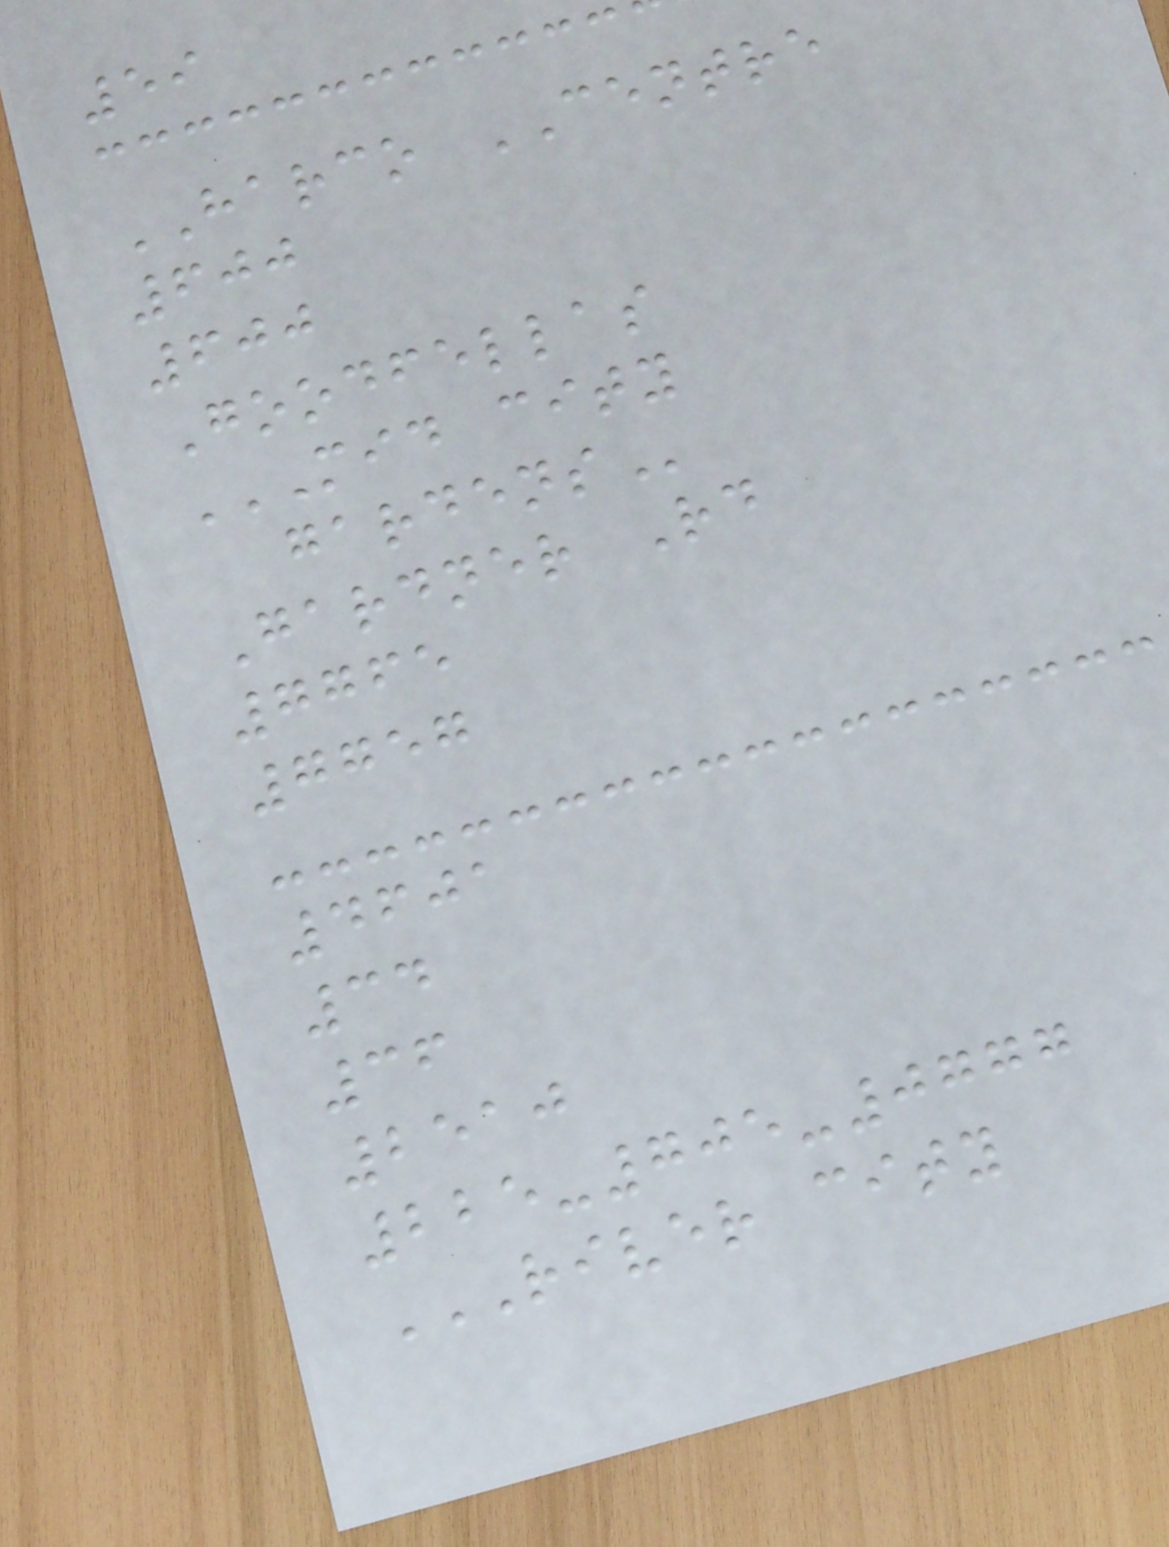59
HARCO CENTRE
600
600
Goodfellas
MID CITY
GARDENS
Gardner Rd
7765
7757
4601
34
36
2510
225-705-0777
RIVER CITY
